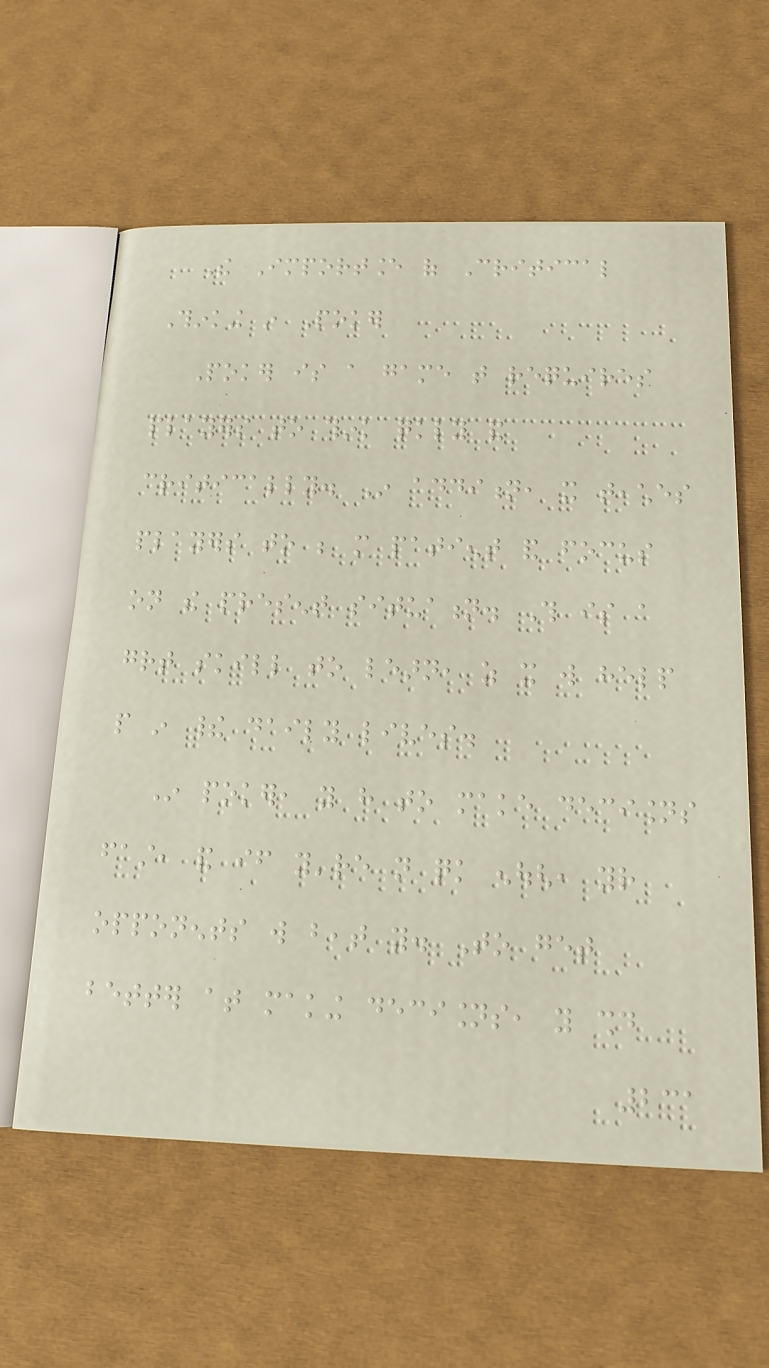The Importance of Critical
Thinking in Poker
Poker is a game that requires
players to think quickly and
critically. In addition, it teaches
players to be more patient and focus
on the present situation. This is a
great skill to learn, as it will help
people in their daily lives.
In poker, you have to make decisions
fast, and if you're not quick enough, your
opponents will beat you. To get
better at making decisions, you should
231
